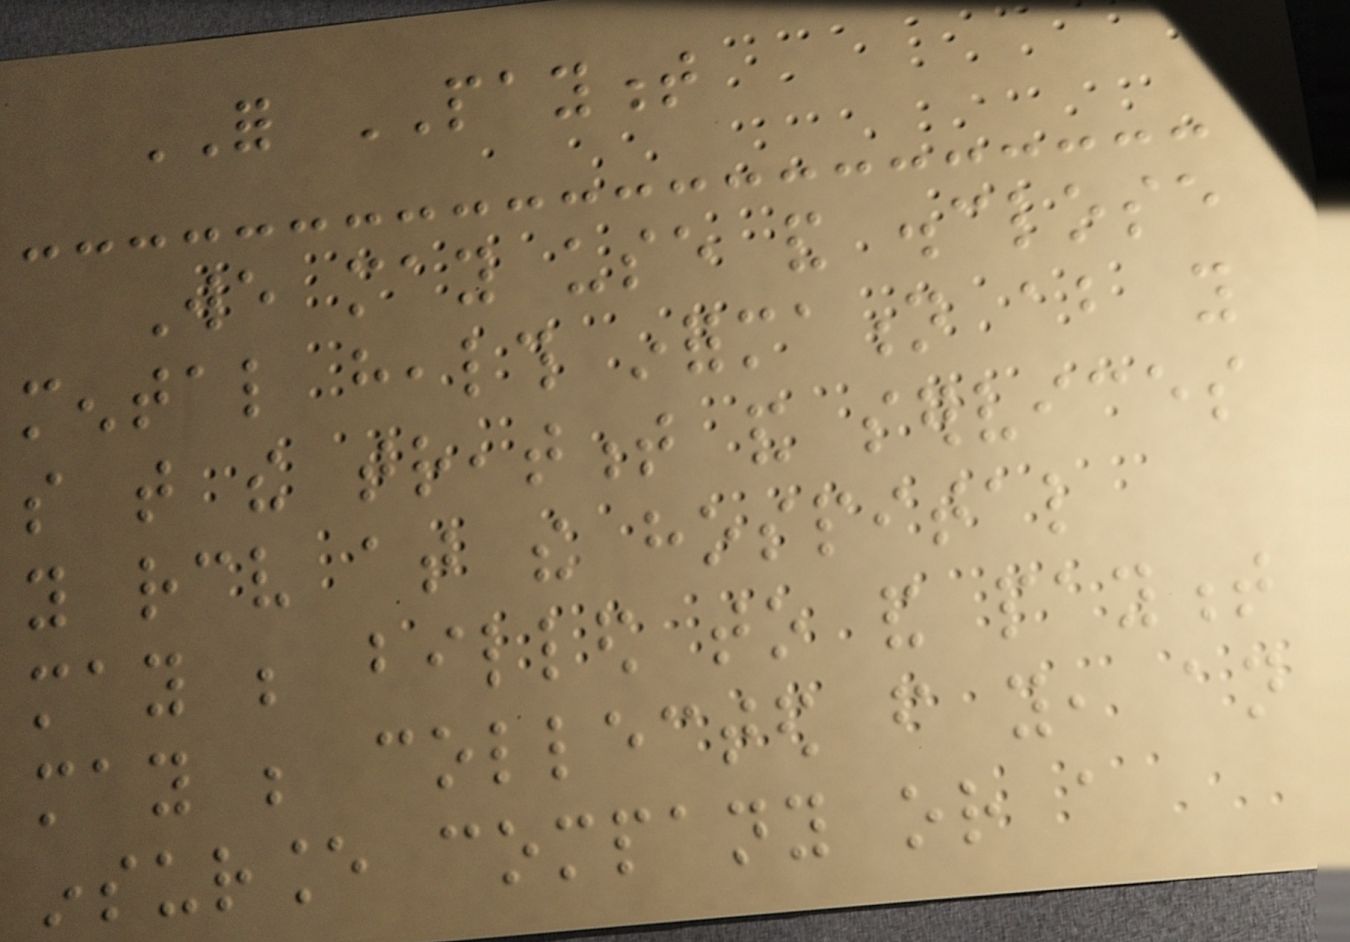FOR PAYMENT
We may use and disclose
mental health information about you
so that the treatment and services
you receive at the hospital
may be billed to and payment
may be collected from you, an
insurance company or a
